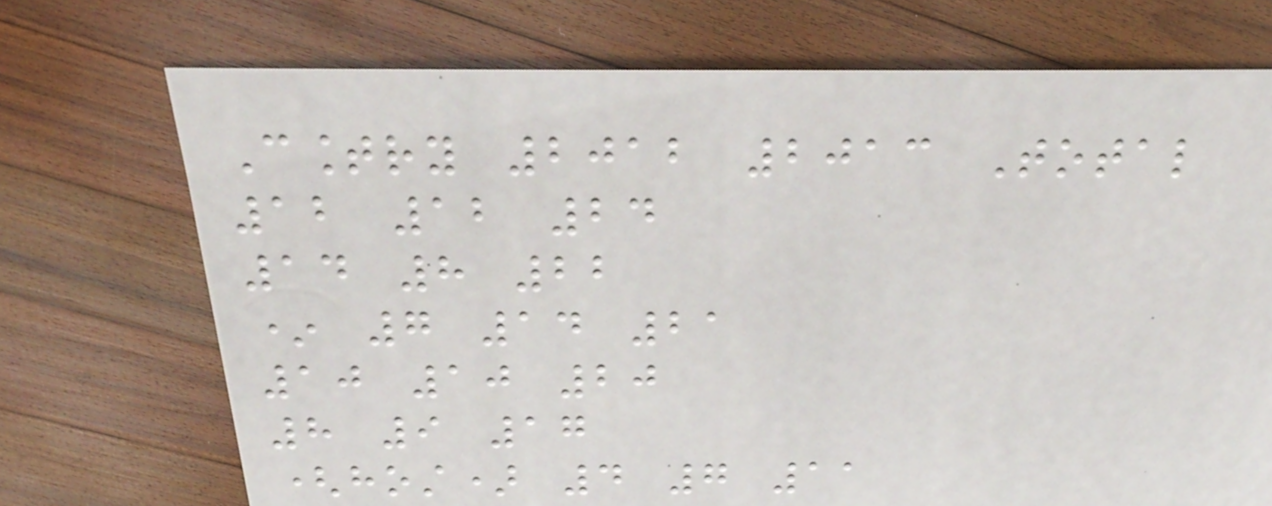Country 2012 2013 Total
12 12 24
14 8 22
* 7 14 21
10 10 20
8 9 17
(host) 4 7 11
